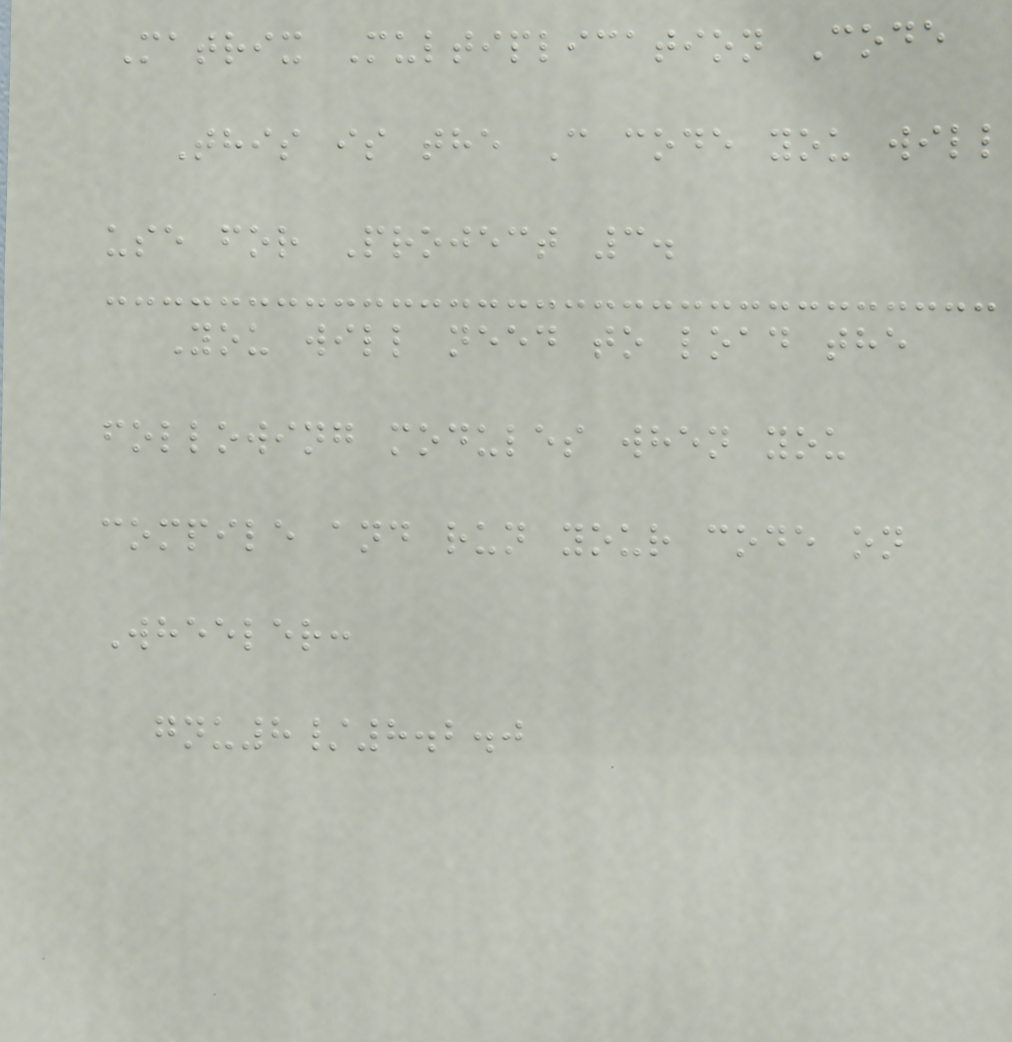Matrix Multiplication Code
This is the C code you will
use for Project 3.
You will need to load the
following modules when you
compile and run your code on
Wheeler:
gnu8/8.2.0
